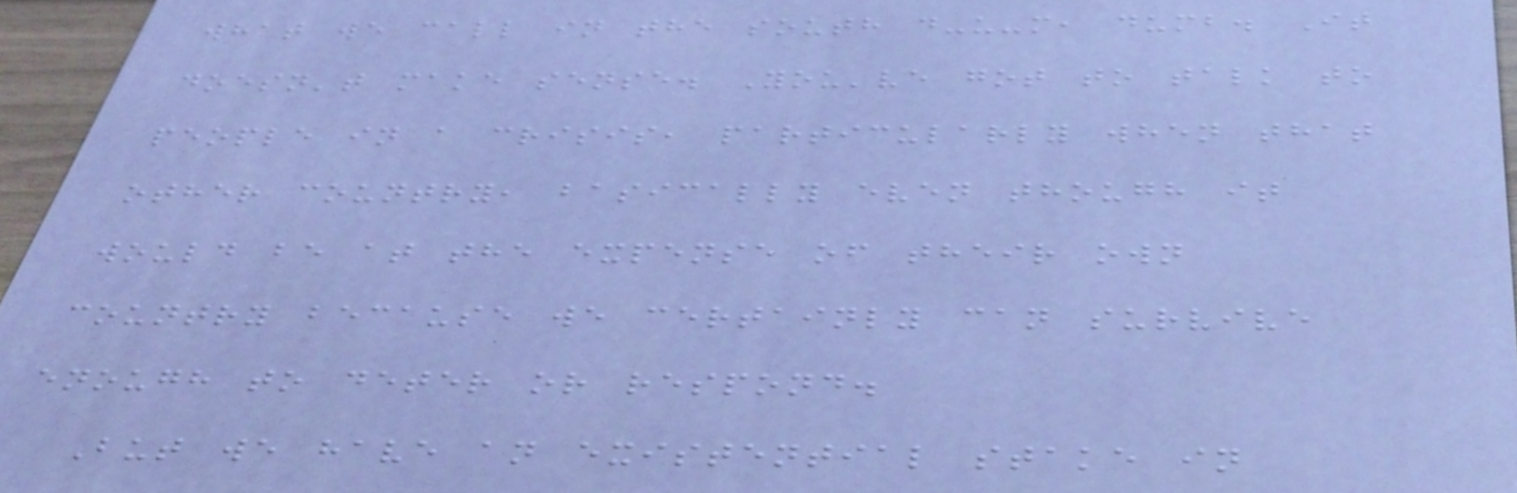what we call in the south d-u-m, dumb. It
doesn't make sense. You've got to talk to
people in a crisis, particularly when that
other country, basically even though it
would be at the expense of their own
country because we certainly can survive
enough to deter or respond.
But we have an existential stake in
